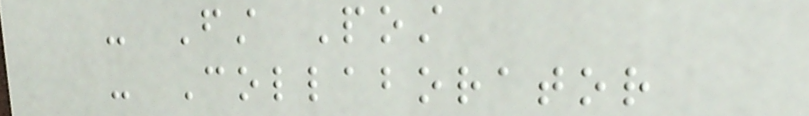- First Post
- Collaborator
